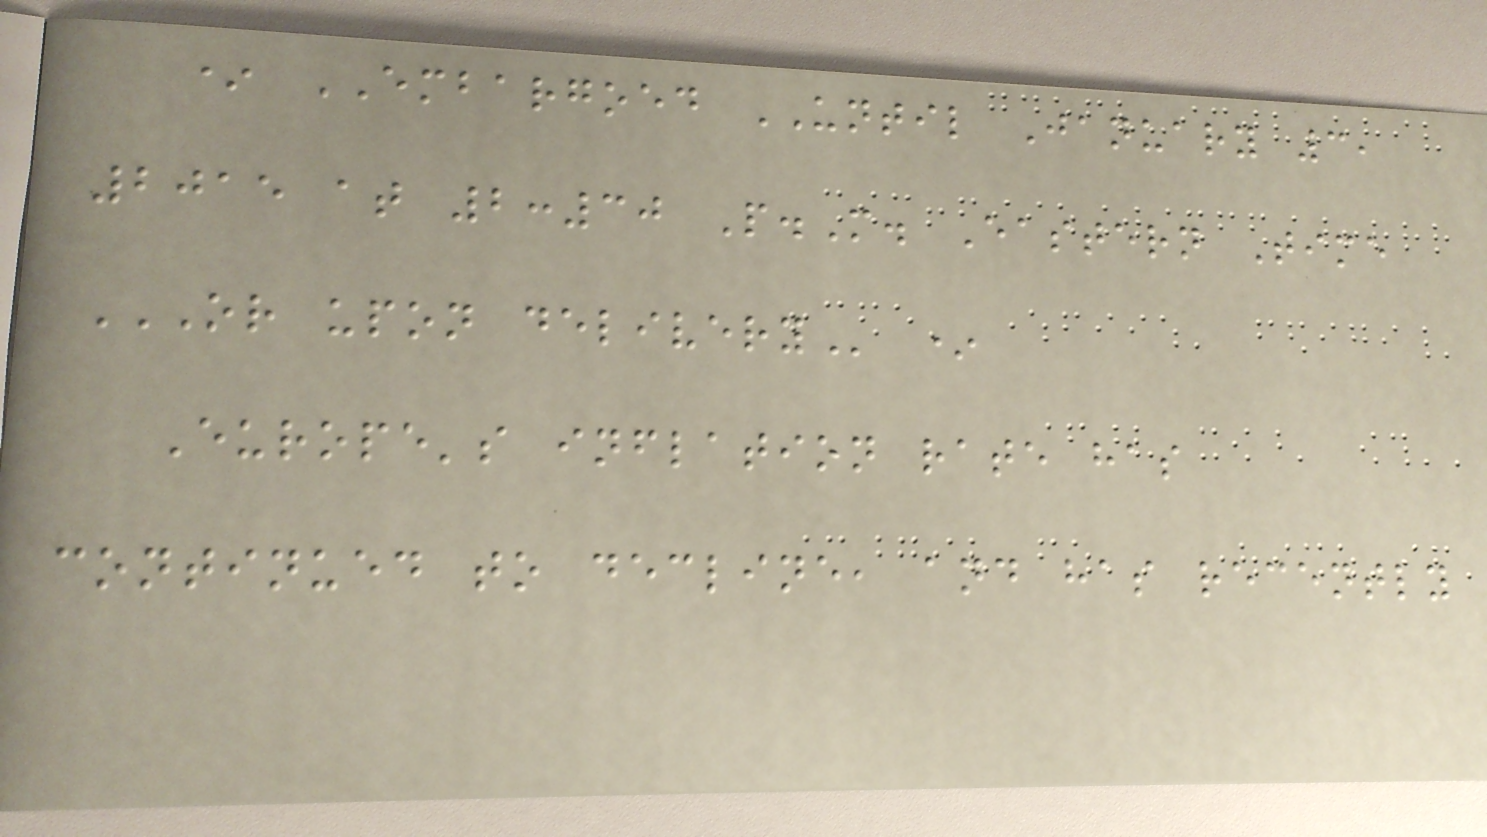* EMBARGOED UNTIL January 3,
2015 at 2:30 P.M. Eastern Time
OR UPON DELIVERY *
Europe's inflation rate has
continued to decline, and has recently
